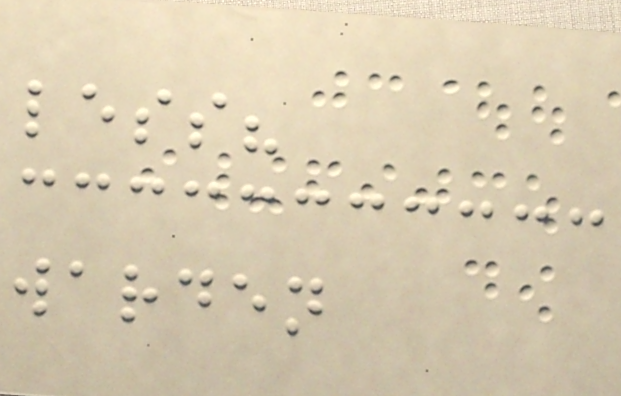less?
warden
